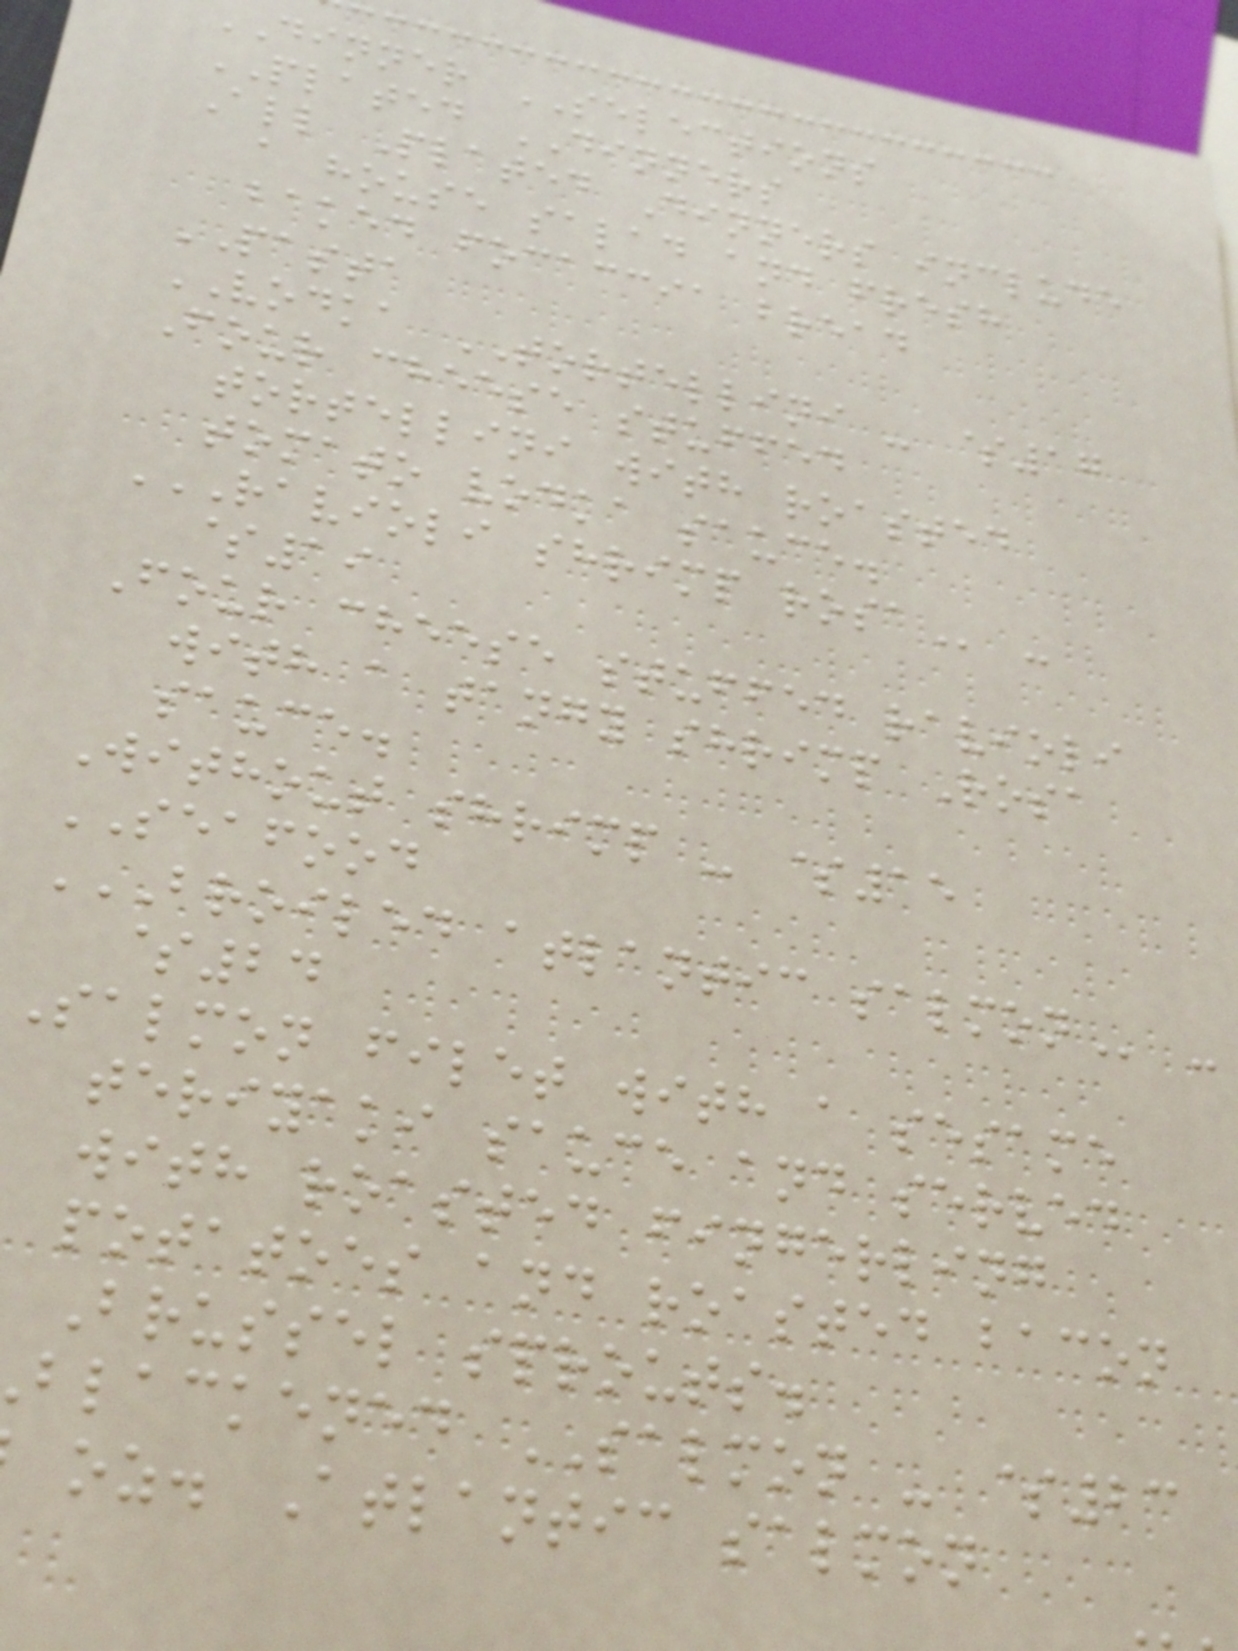dinner SELECTIONS
PLATED DINNERS
All Plated Dinners include
a house salad and fresh
baked focaccia bread
PASTA
VODKA TORTELLINI - $17
Four cheese stuffed
tortellini with roasted
tomato vodka sauce.
RAVIOLI SHRIMP ROSA -
$19
Four cheese stuffed ravioli
with a tangy shrimp Rosa
sauce.
Without shrimp - $15
SEAFOOD
BROILED ATLANTIC SALMON -
$24
Salmon filet with a sesame
teriyaki sauce and served
with roasted fingerling
potatoes and roasted bacon
Brussel sprouts.
blackened SALMON - $23
oz. Atlantic salmon
